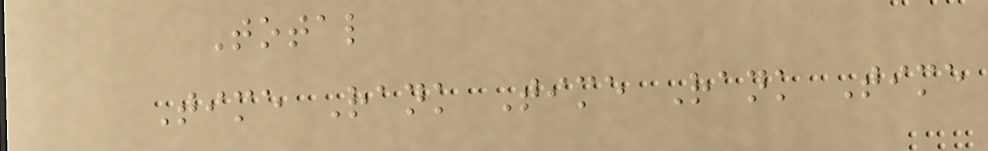Total
Time Rank Time Rank Time
